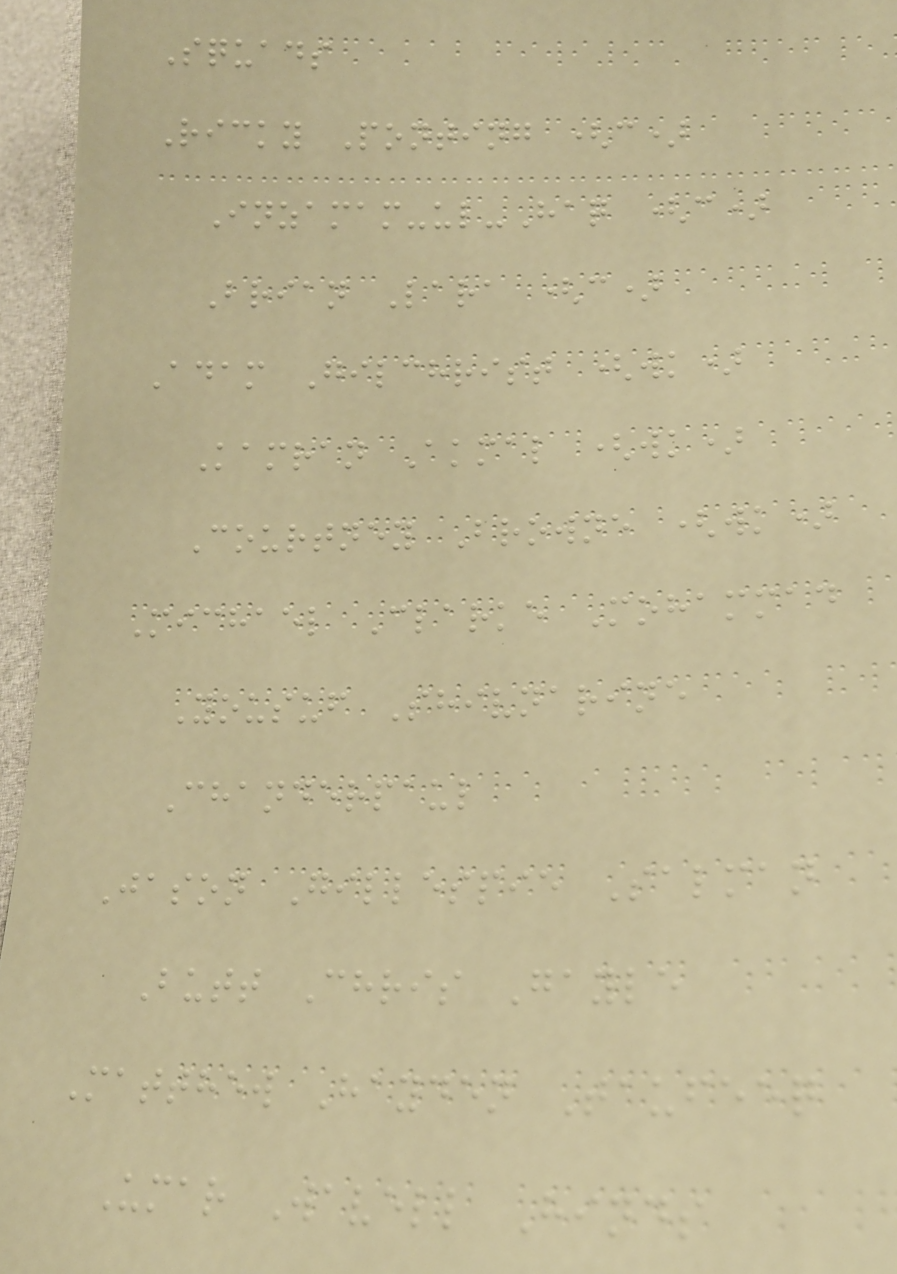Squads
Ricky Ponting (c)
Inzamam-ul-Haq (c)
Brian Lara (c)
Adam Gilchrist (wk)
Kamran Akmal (wk)
Courtney Browne (wk)
Michael Clarke Mohammad
Yousuf Shivnarine
Chanderpaul
Jason Gillespie Salman
Butt Chris Gayle
Matthew Hayden Taufeeq
Umar Wavell Hinds
